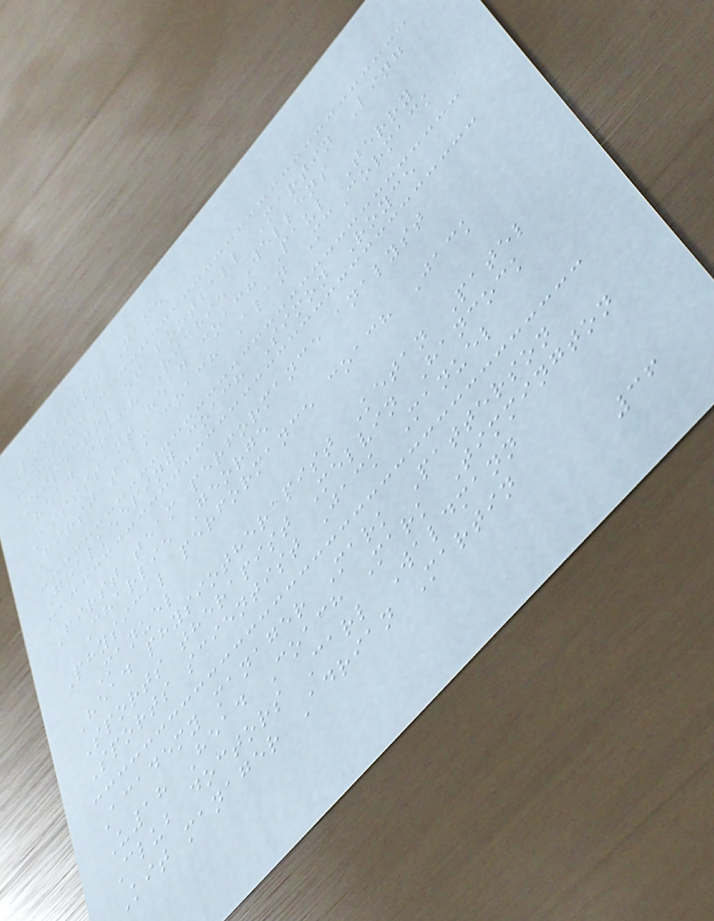Position Name
Director of football Martin Ling
Head coach Richie Wellens
Assistant head coach Paul Terry
First team coach Alan McCormack
Goalkeeping coach Simon Royce
First team performance analyst
Charlie George
Physical performance coach Jack
Manuel
Head physiotherapist Ketan Patel
Sports therapist Melvin Hancock
Sports scientist Jack Manuel
Academy manager Mark Patterson
U18 Head Coach Mark Timmington
Club doctors Carl Waldmann
Kit manager Adrian Martin
36
